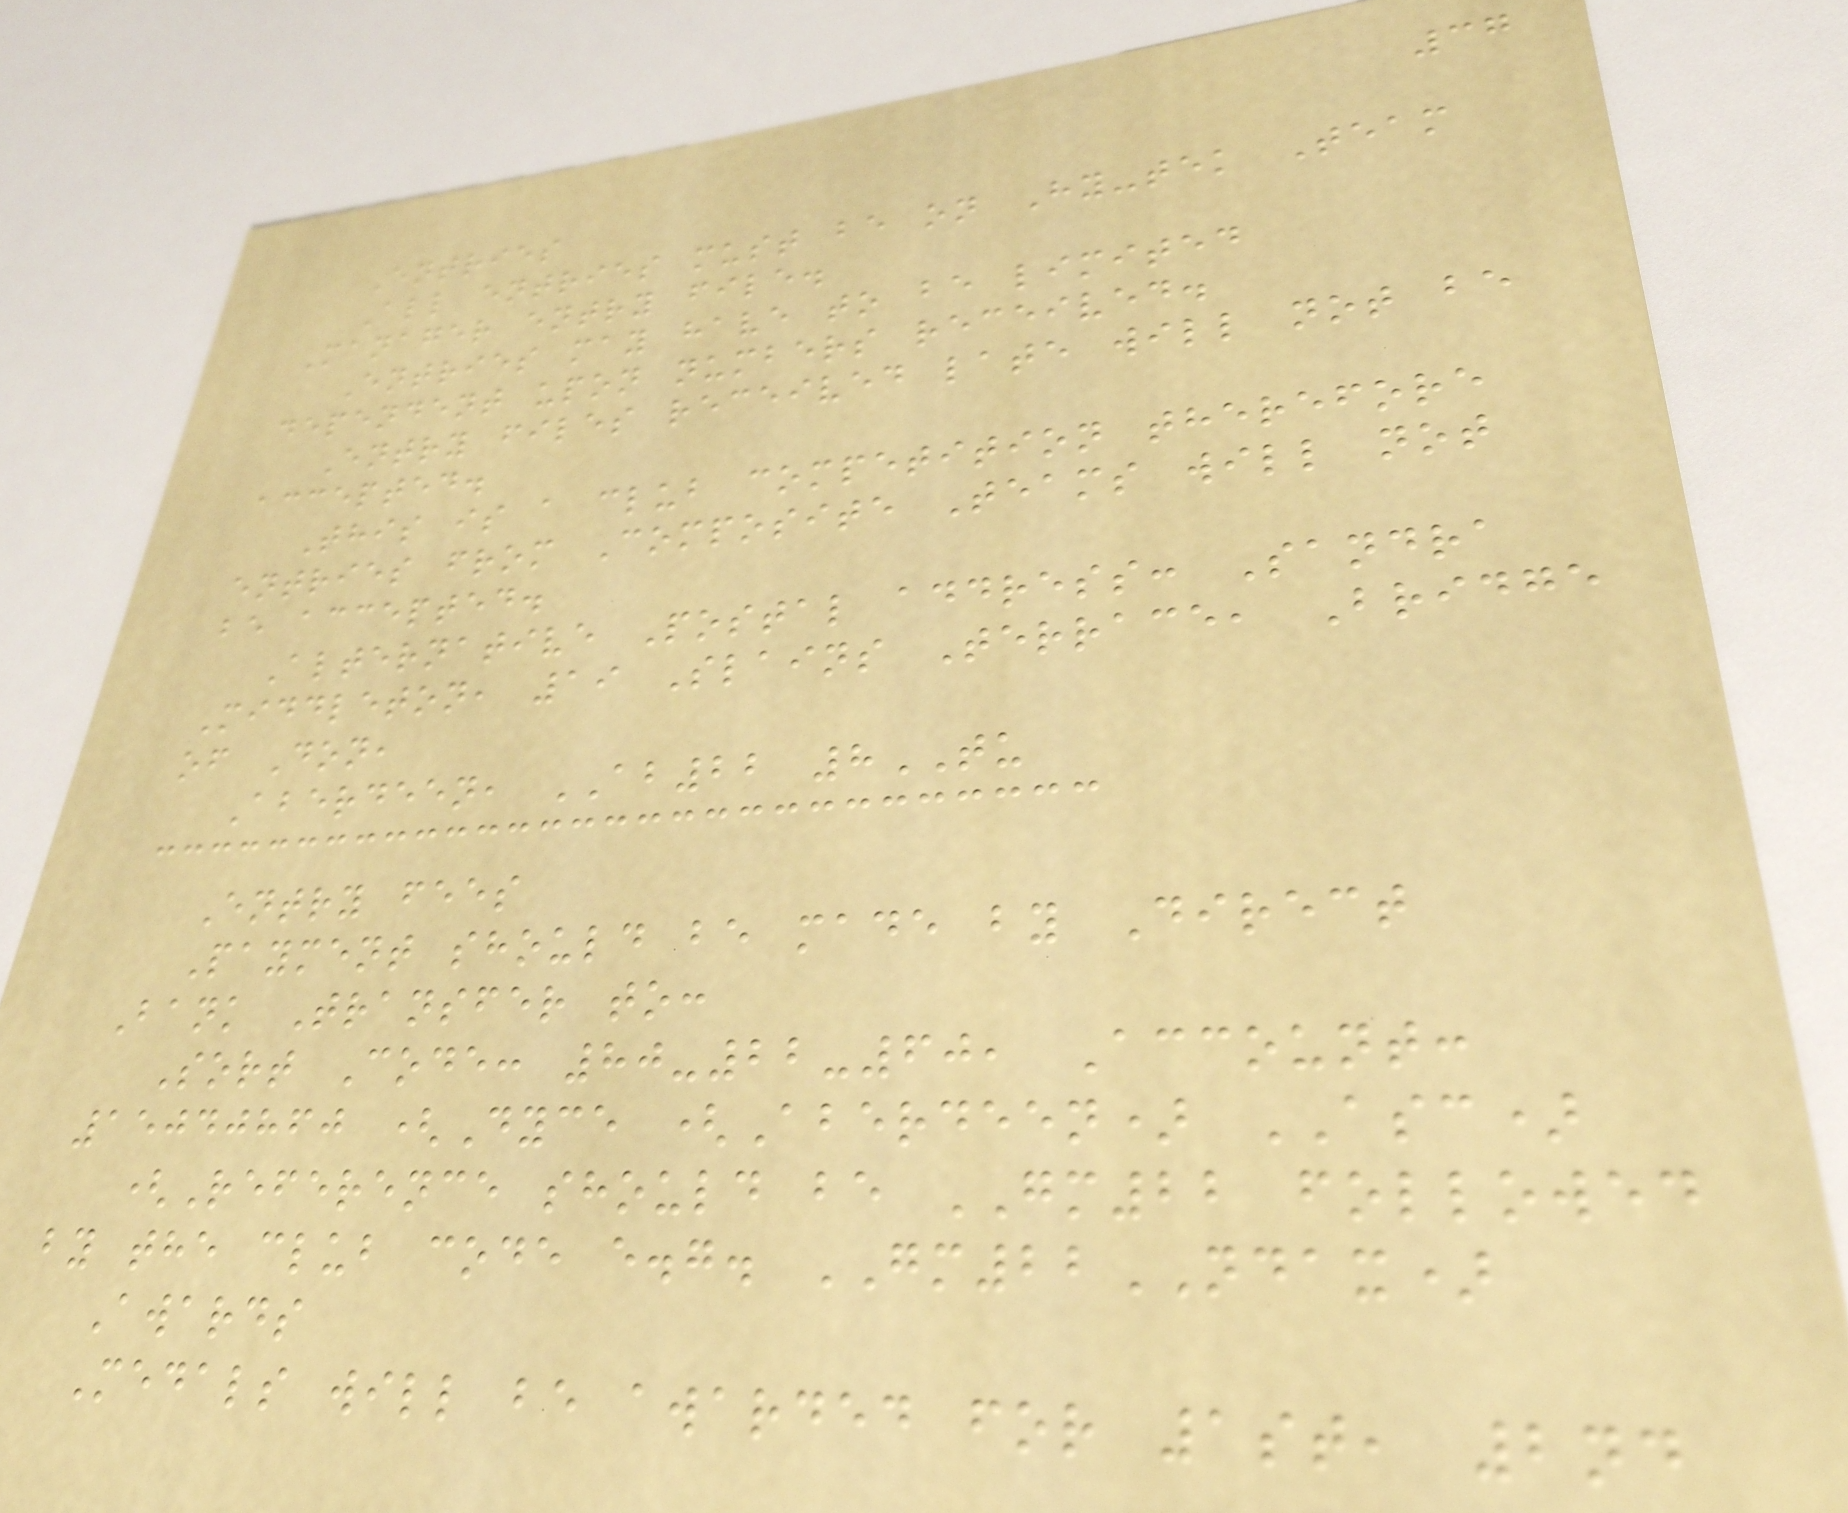37
Entries
All entries must be on Hy-tek Team
Manager entry file.
Entries may have to be limited
dependent upon numbers received.
Entry files received late will not be
accepted.
This is a club competition therefore
entries from Composite Teams will not
be accepted.
Alternative Postal address: Sandra
Middleton, 19 Slains Terrace, Bridge
of Don,
Aberdeen, AB22 8TU
Entry fees
Payment should be made by Direct
Bank Transfer to:
Sort Code: 80-22-60, Account:
15040860 (Dyce (Aberdeen) ASC)
(Reference should be GM22 followed
by the club code e.g. GM22NDAX)
Awards
Medals will be awarded for 1st, 2nd
